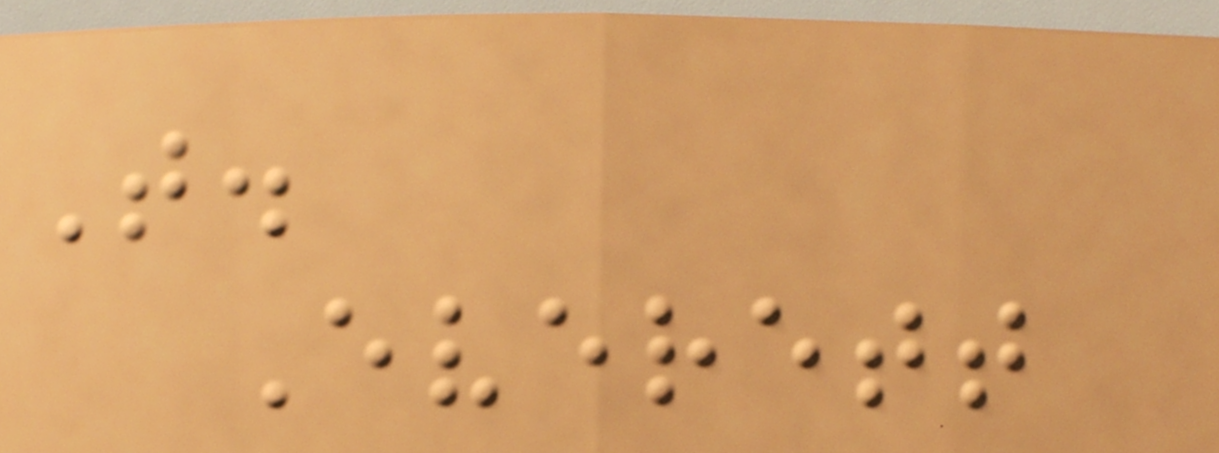T.
Everett
